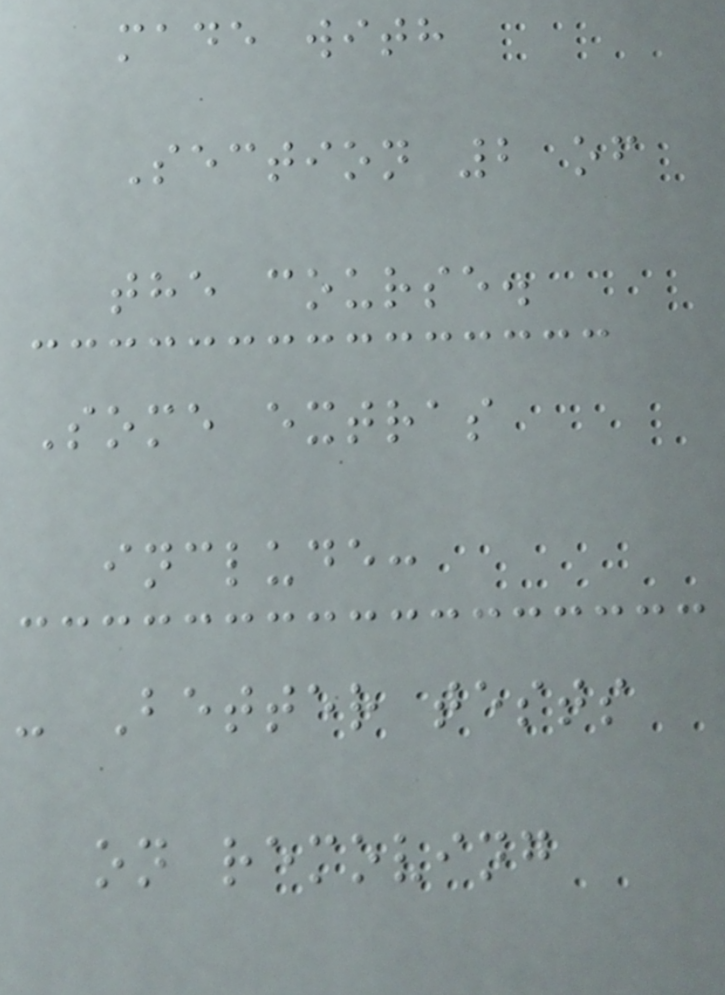made with
Section 2 of
the course.
Some extras
include:
- Better tests
on removing
